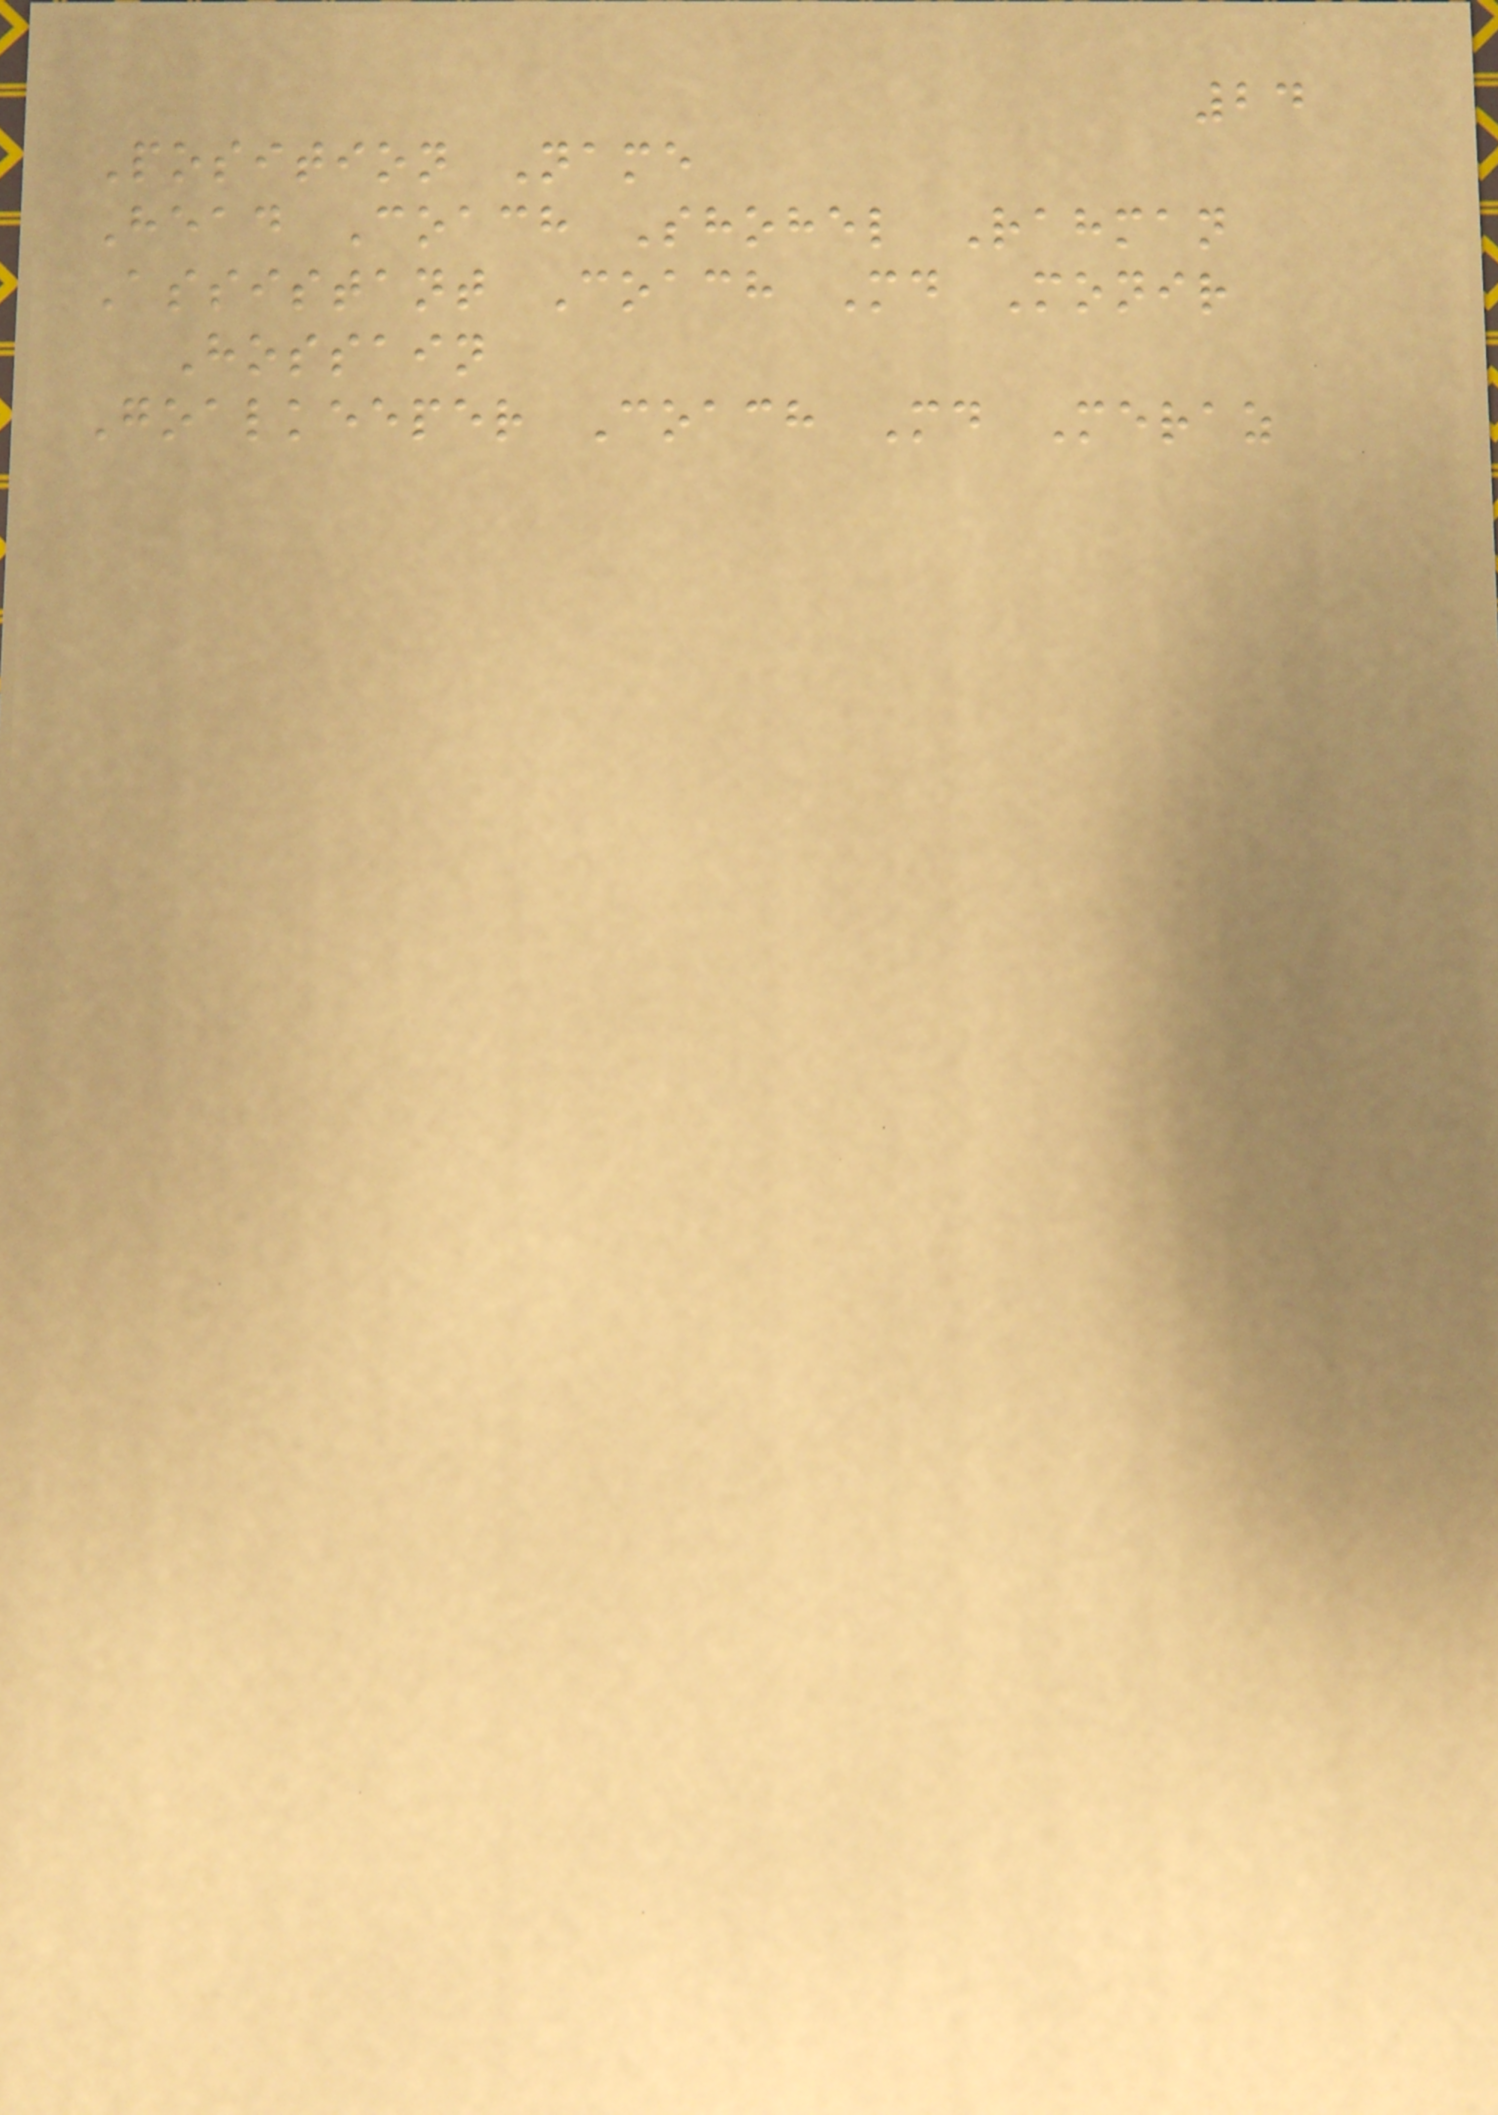24
Position Name
Head Coach Shohel Rahman
Assistant Coach Md Monir
Hossain
Goalkeeper Coach Md Meraz
